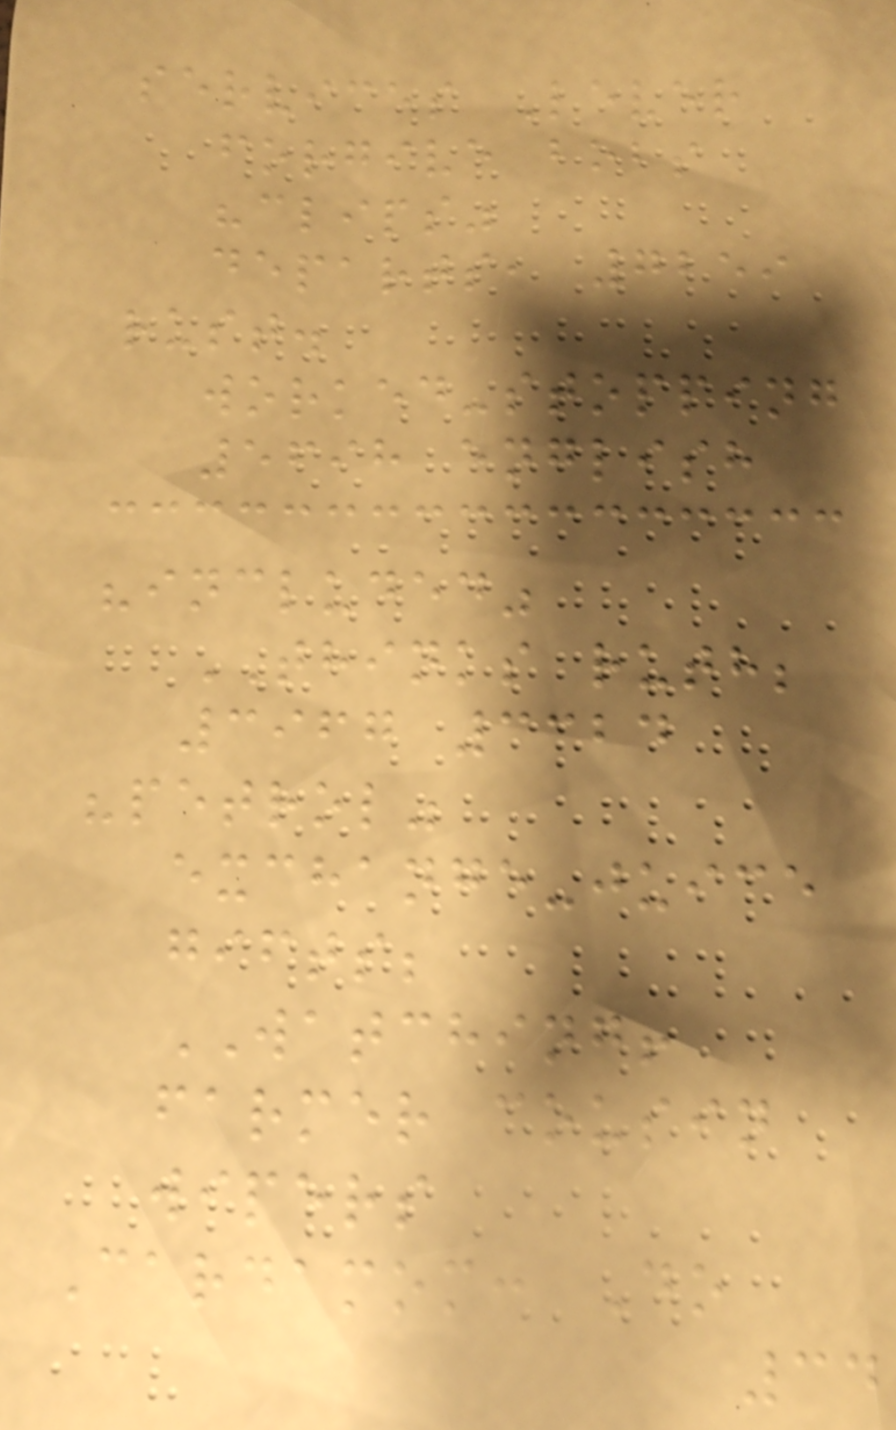services Lever
forgive bobs
"clips"
departs, 7259
rust.
worked-stopping
5698 english
"included"
THINKS ruth;
3967 3324
"petrol"
exchange-juice
gifts;
WATCHING!
farmer cousin
wipers
Cardamom: Do
34
